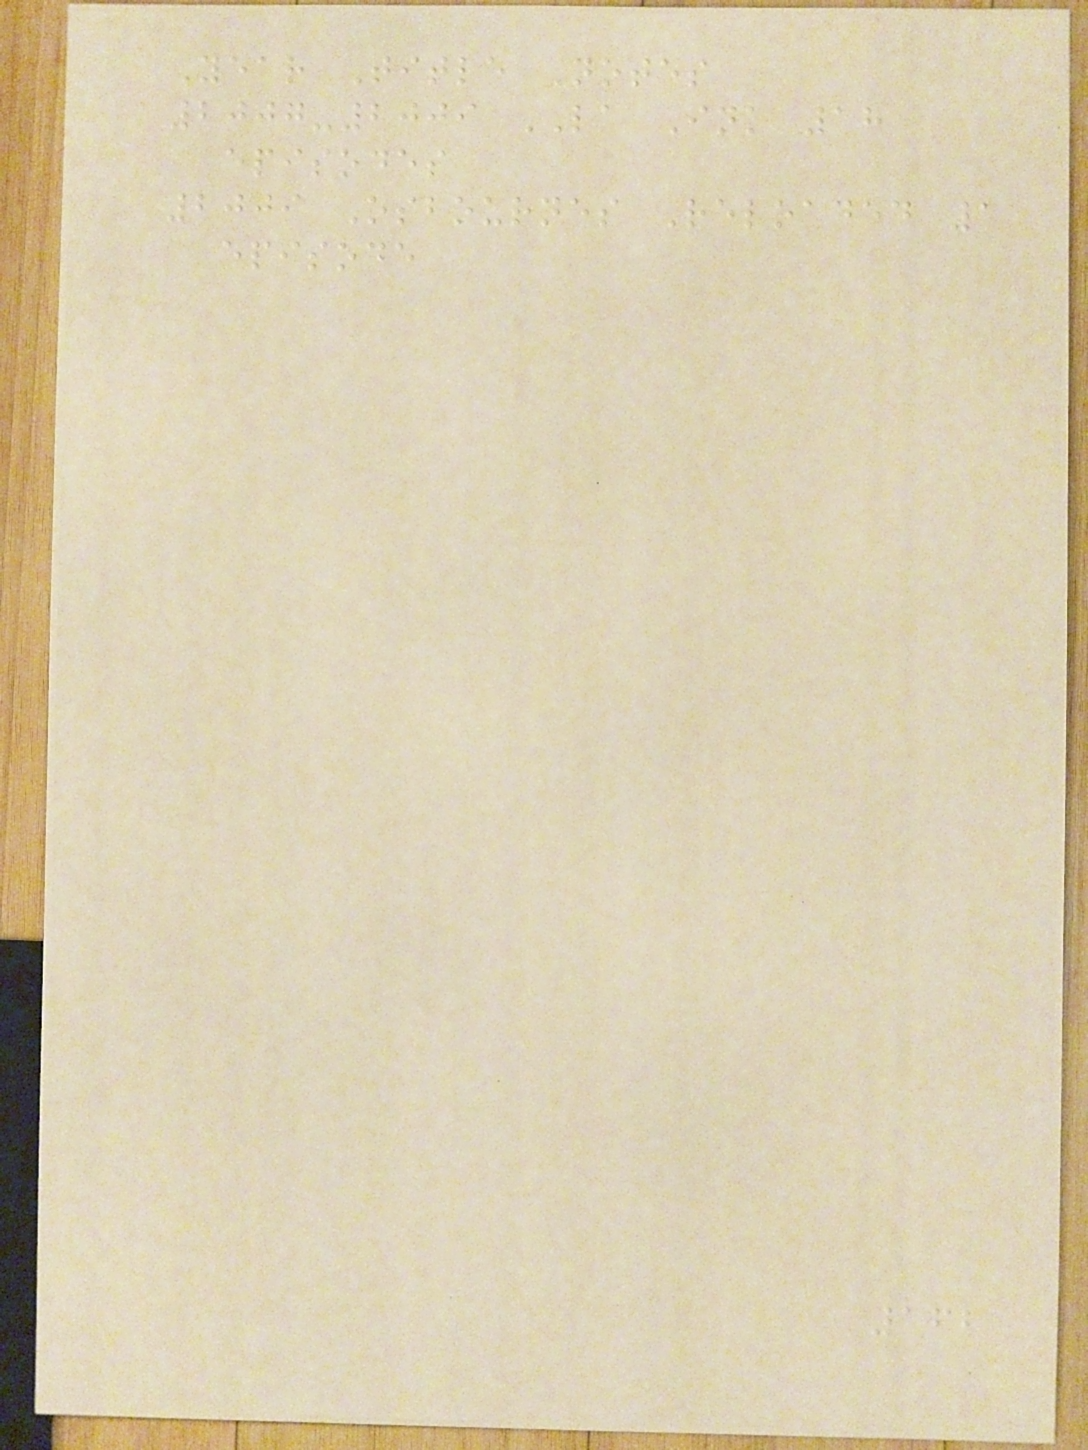Year Title Notes
2007-2009 LA Ink 18
episodes
2009 Osbournes Reloaded 1
episode
162
